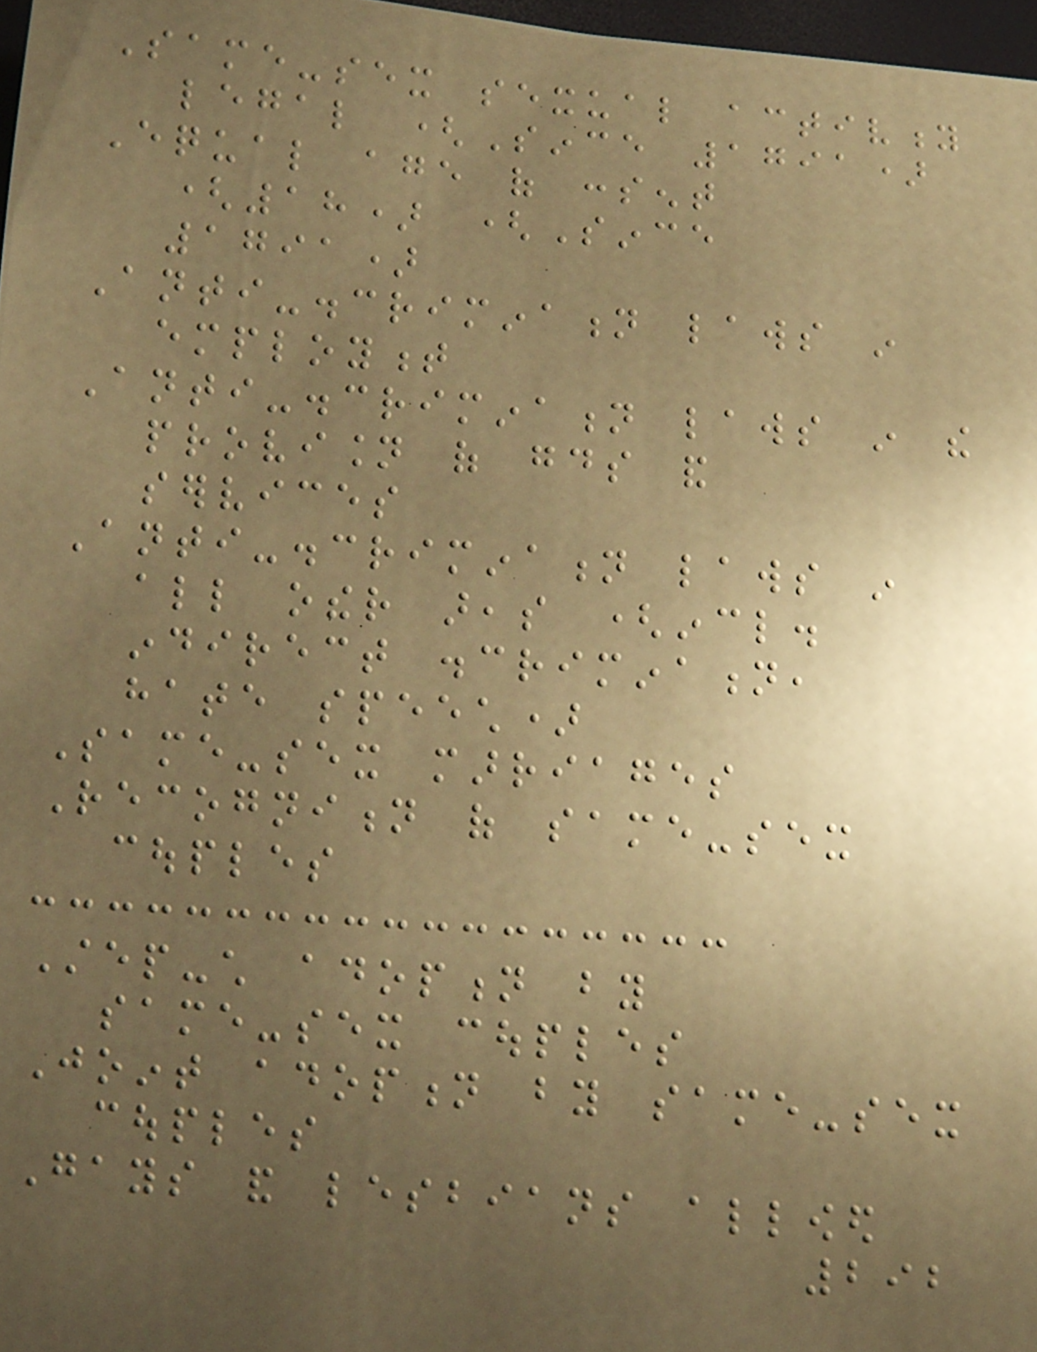Same-sex sexual activity
legal (Since 1791)
Equal age of consent
(18) (Since
1791)
Anti-discrimination laws in
employment
Anti-discrimination laws in the
provision of goods and
services
Anti-discrimination laws in
all other areas (incl.
indirect discrimination,
hate speech)
Same-sex marriages
Recognition of same-sex
couples
Step-child adoption by
same-sex couples
Joint adoption by same-sex
couples
Gays and lesbians allowed
292
